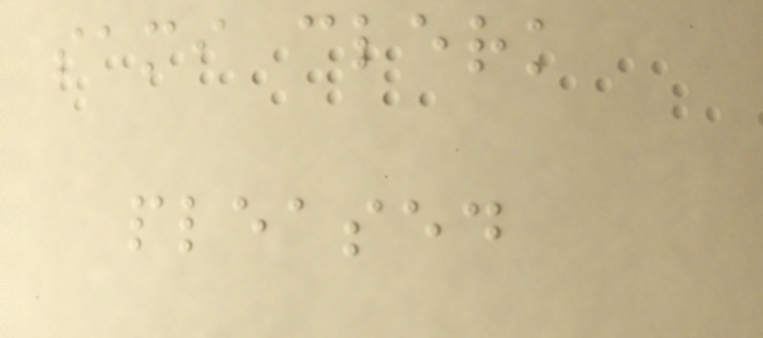sami clerk
pleased
